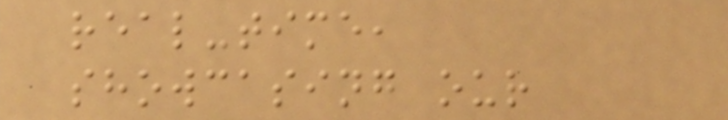real-time,
showcasing our
